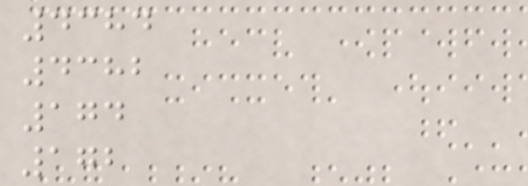4384
4382
174
172
